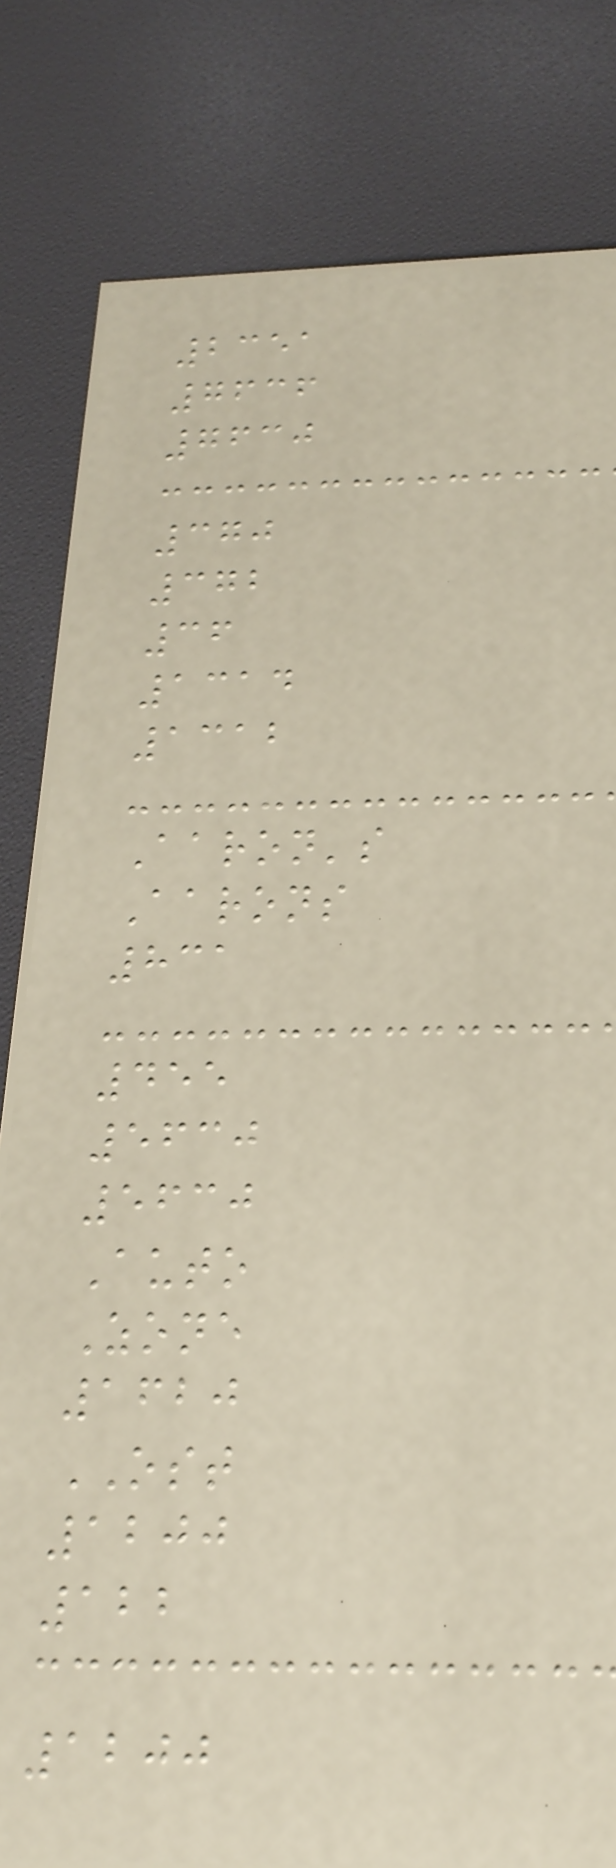2351
7636
7630
370
372
36
1314
1312
Aaron's
Aarons
831
455
5630
5630
Auto
Zone
1620
OST
1200
122
1200
